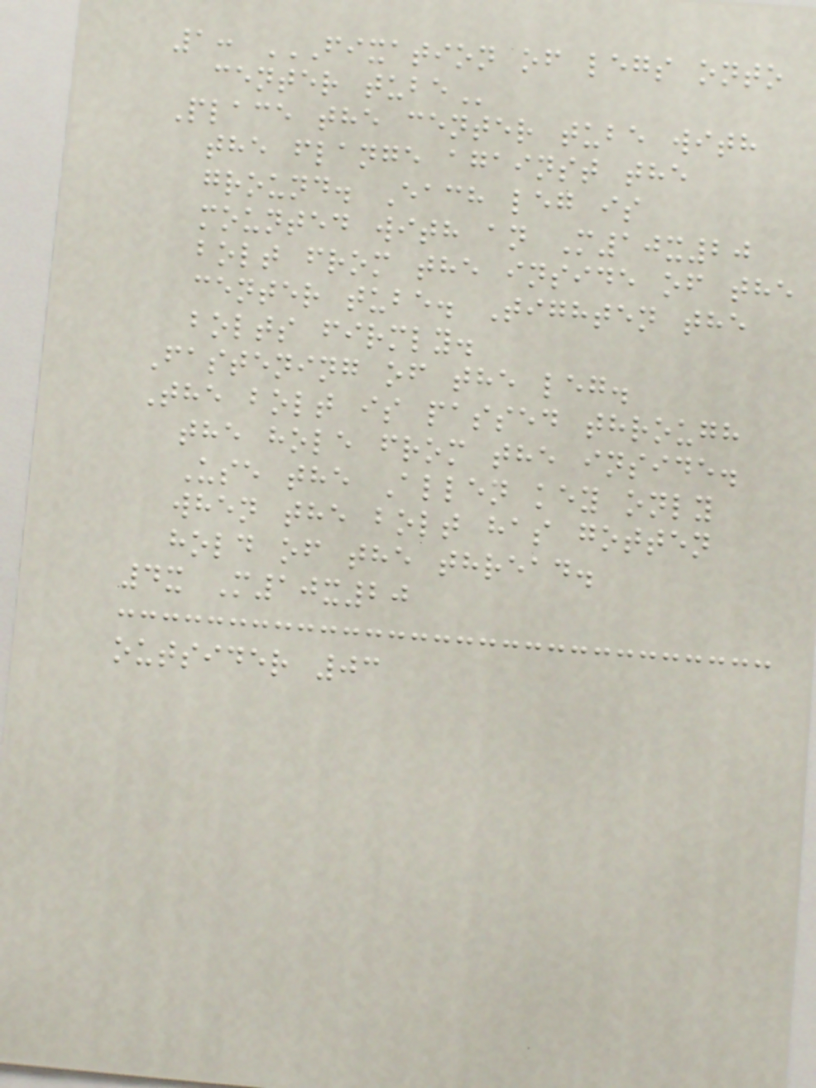1: FIXATION OF LEGS ONTO
CENTER TUBE
Place the center tube with
the flange against the
ground. Each leg is
mounted with an M10x20
bolt from the inside of the
center tube. Tighten the
bolts firmly.
Fastening of the leg.
The bolt is passed through
the hole from the inside.
Use the Allen key only
when the bolt has gotten
hold of the thread.
4x M10x20
outsider 03
